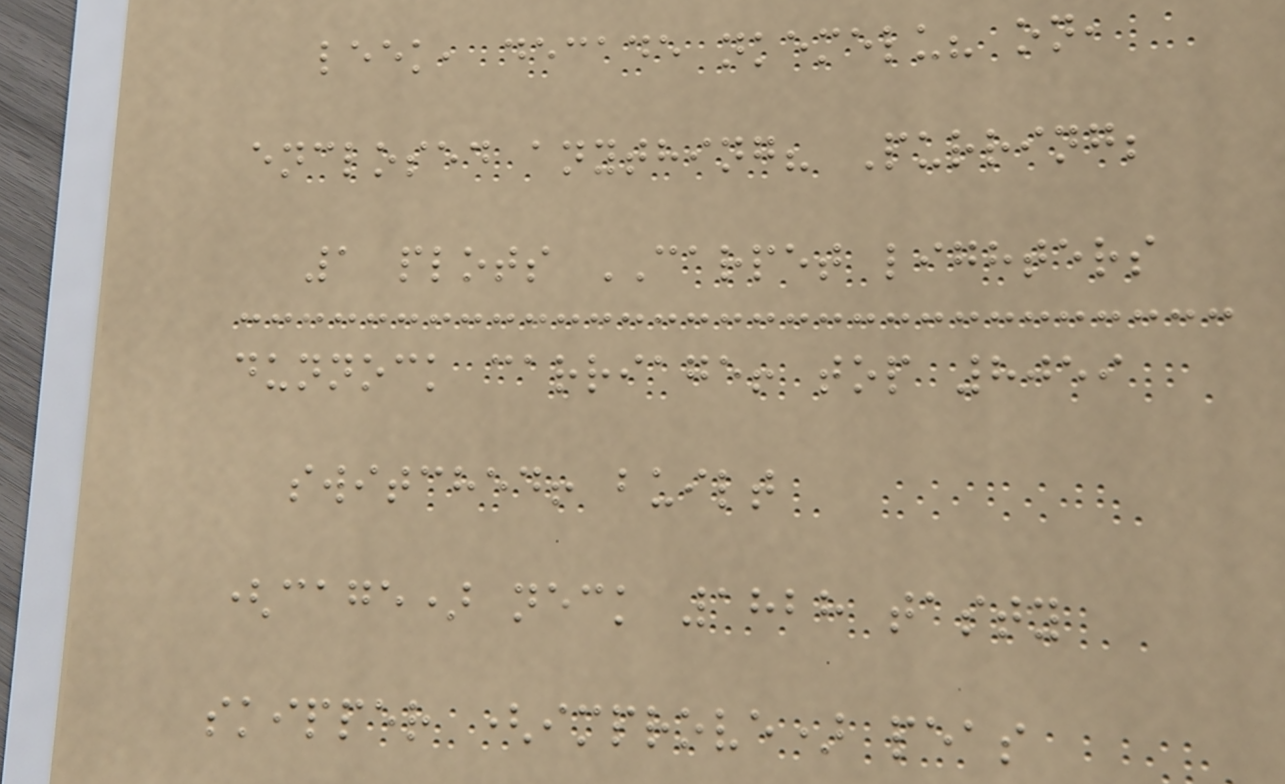leek, decade nkemelu? on,
enclosed anything? Purring;
1 plots CARPET lighters
dunnock carriage! top 8059
switched! built
(cage) neck 1828 tasty
skipper (improve) peas
